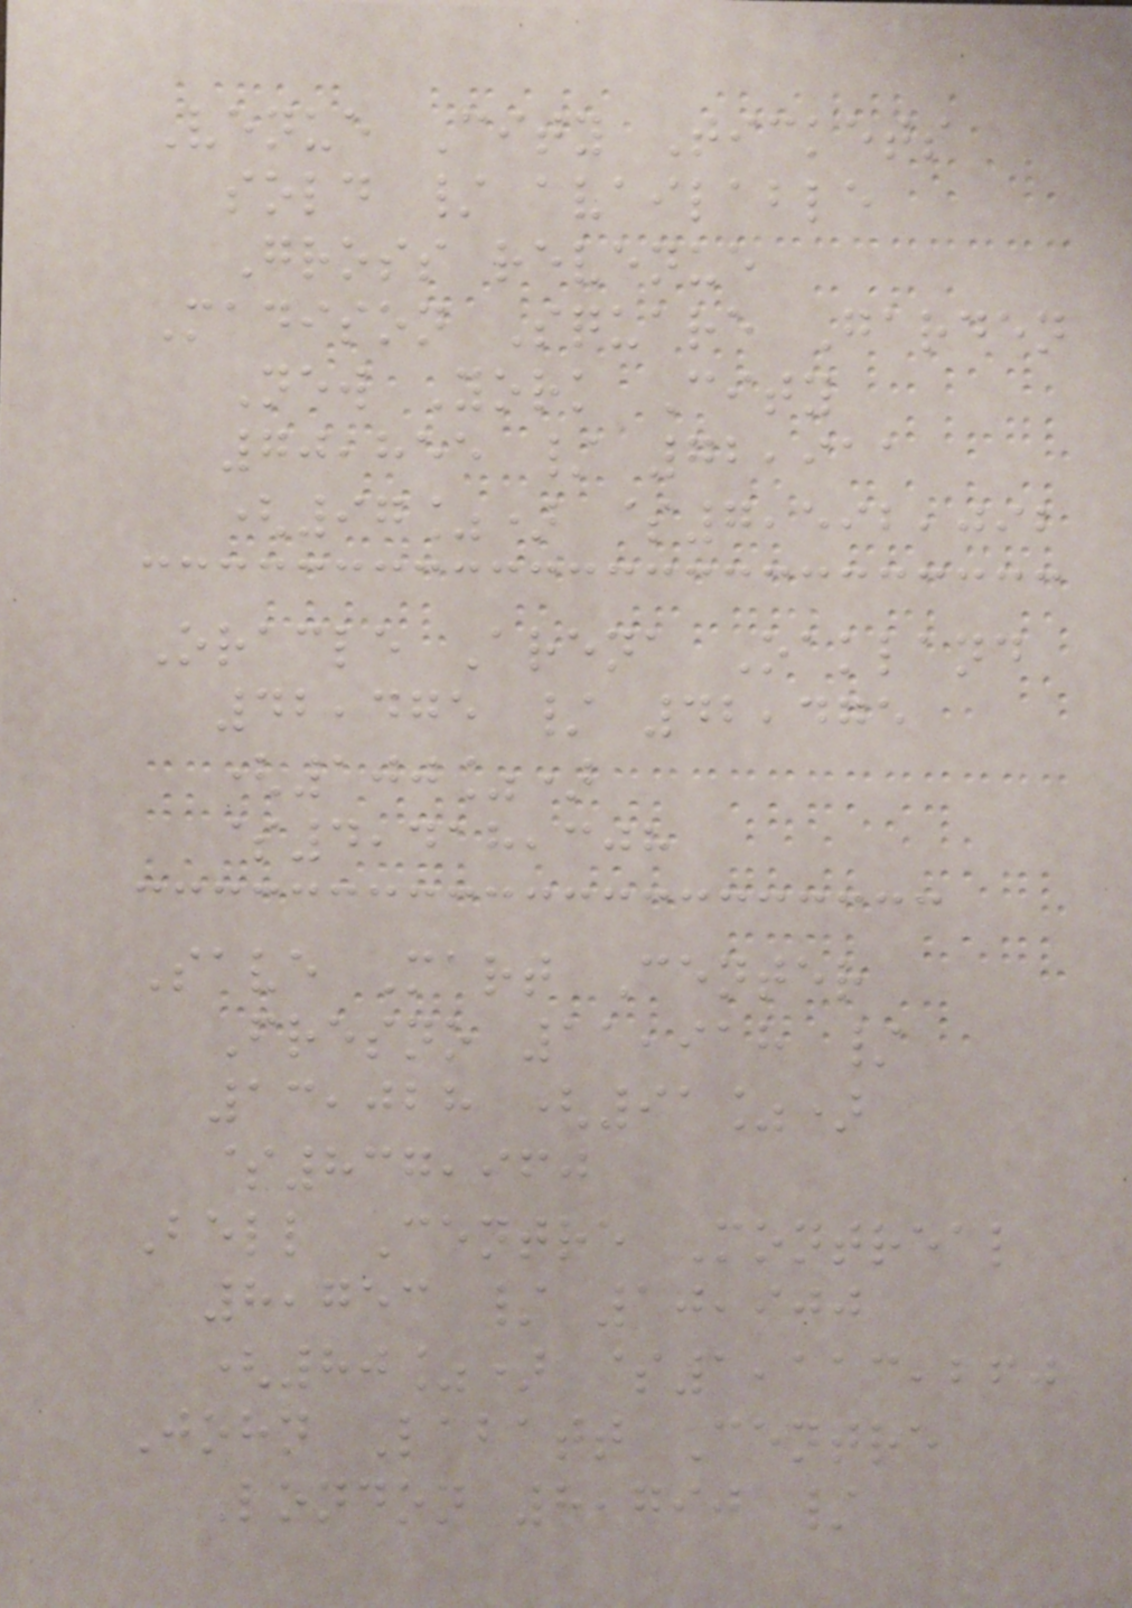Venue City Tickets
sold / available
Gross revenue
Madison Square Garden
New York City
70,855 / 72,911
(97%) $7,592,092
Oracle Arena Oakland
42,475 / 42,475
(100%)
$4,418,308
Save Mart Center
Fresno 11,918 /
13,028 (91%)
$837,960
Bell Centre Montreal
8,753 / 10,900
(80%) $1,113,260
John Labatt Centre
London 8,790 /
